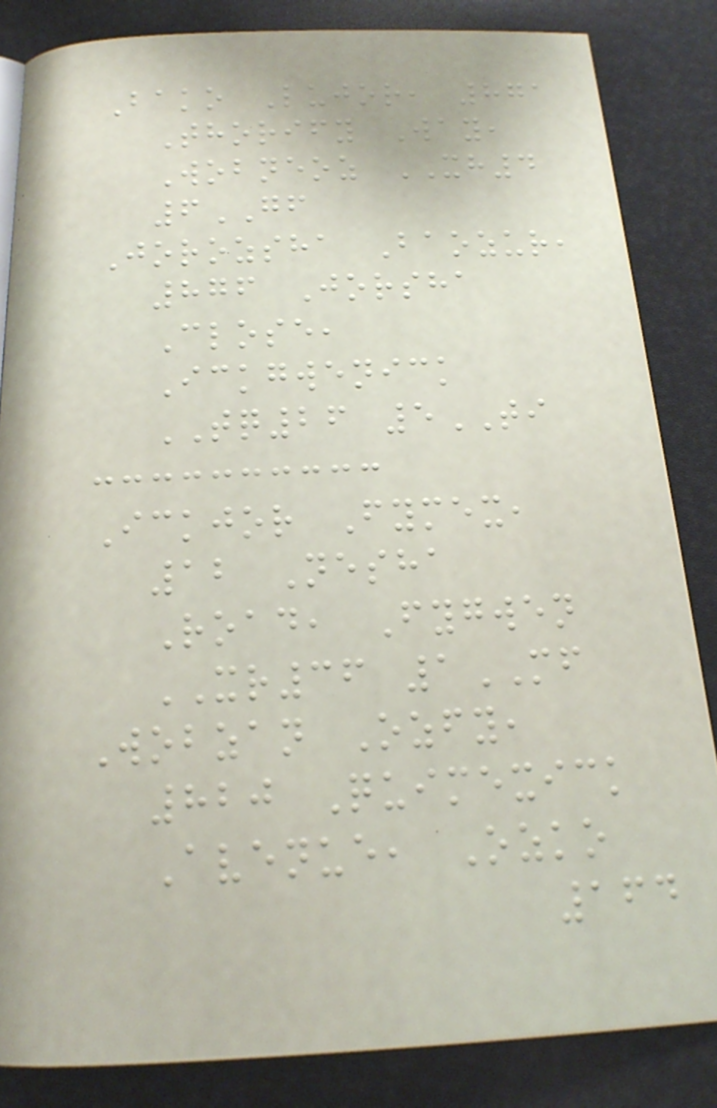Bako Lujor, 871
Thorify Way,
Wobneoz XH4
6GF
Jorozsha Baozur,
876 Jorsha
Close,
Ickgwenick
TQ26 5TI
Ickjor Fymex,
12 Nesha
Road, Fygwen
XR36 1MF
Wobzan Ozfy,
820 Quimexick
Avenue, Ozko
164
